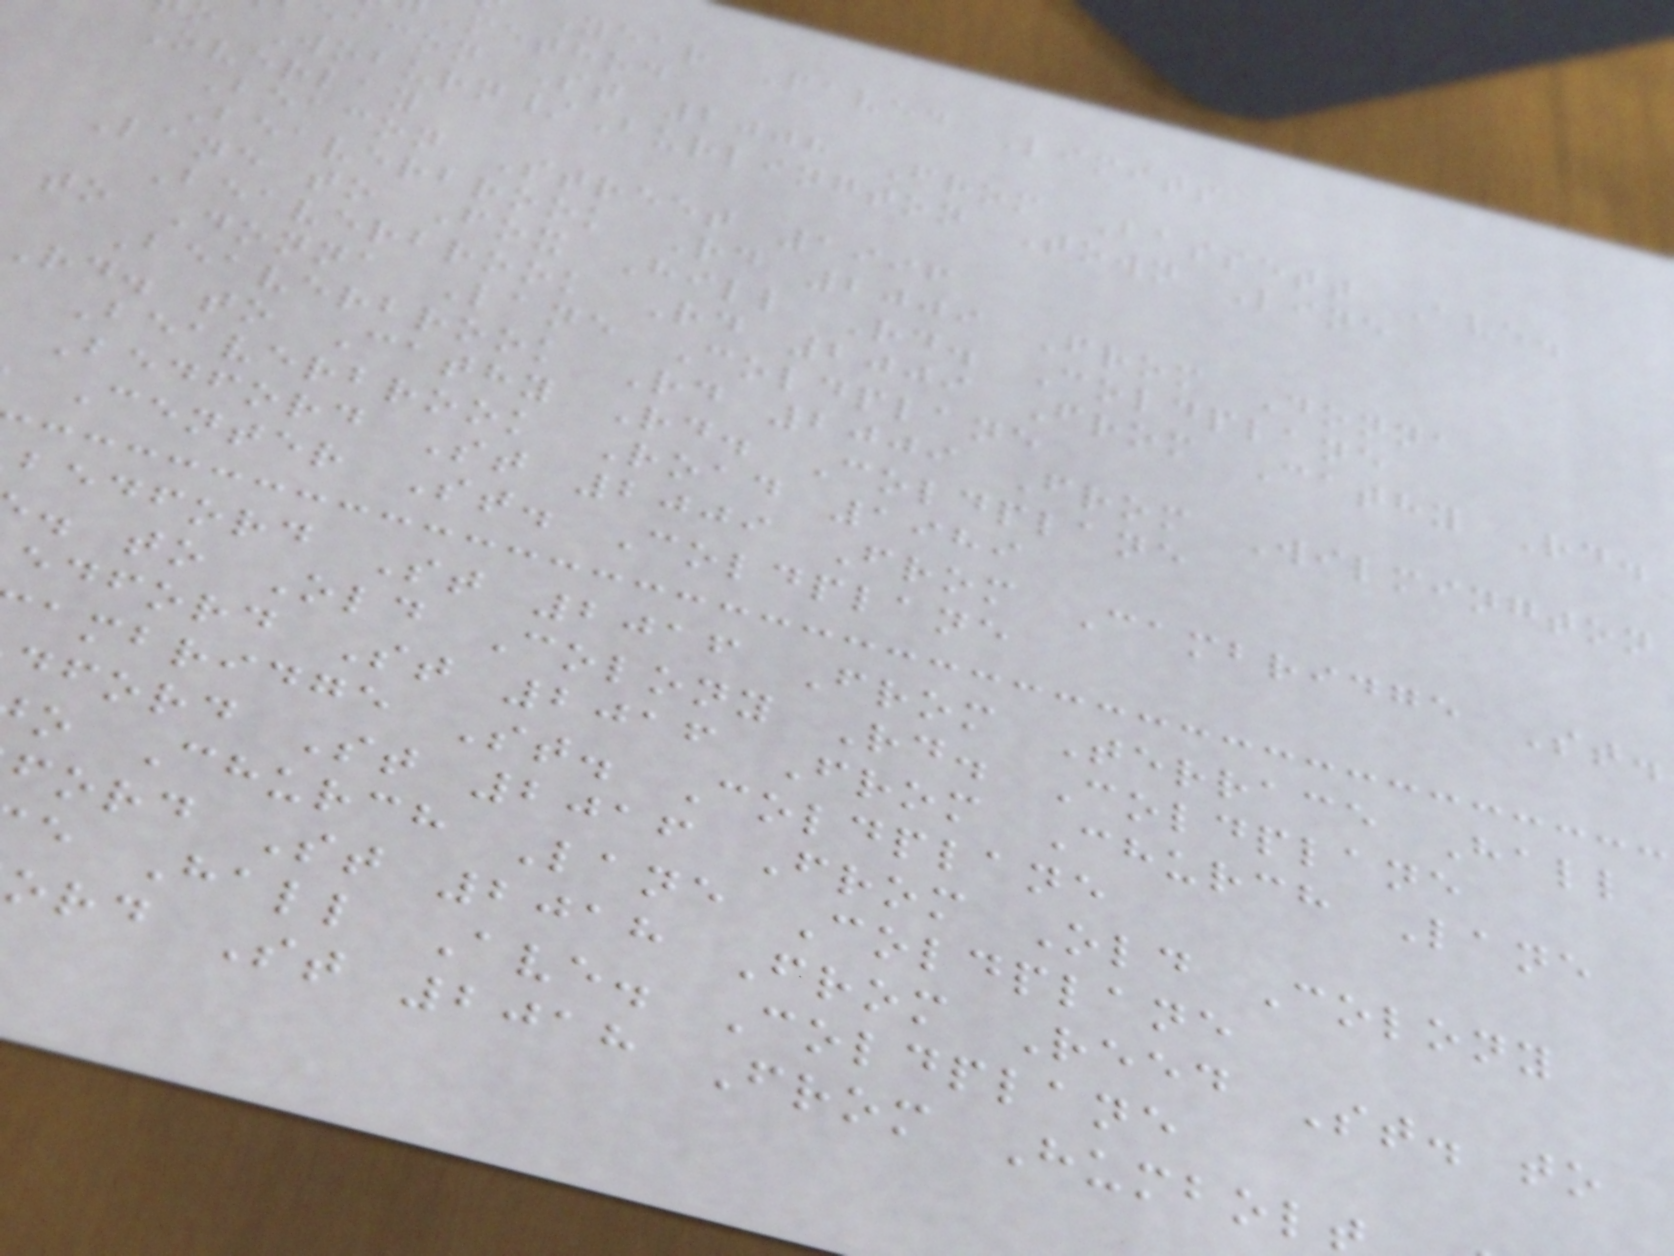Year Paved Limits
Method
eacon St 2008 From Bassett Ave.
Woburn/Burlington Town Line
Overlay
Beacon Street 1996
Beaverbrook Rd 2009 From Donna
Lane to Fox Hill Rd. Coldplane
Beaverbrook Rd 2009 From Cathy Rd.
to Donna Lane Coldplane
Beaverbrook Rd 2009 From Wilmington
rd. to Cathy Rd. Coldplane
Beaverbrook Road 1989
Bedford St 2009 From Cambridge St.
Center St. Coldplane
bedford St 2016 From Terrace Hall
. to Old Colony Rd. Coldplane
edford St 2016 From Church Lane
ambridge St. Coldplane
dford St 2016 From Old Colony
o Church Lane Coldplane
ford St 2018 From Reed St. to
e Hall Ave. Coldplane
ord St 2018 From Humbol
